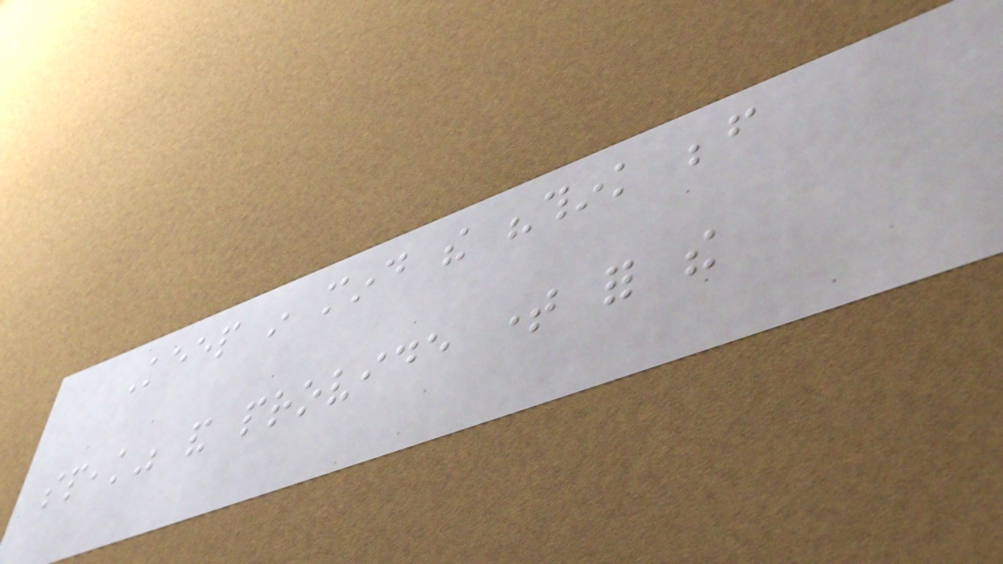Keep in mind the "think before
speak" and provide time for the
